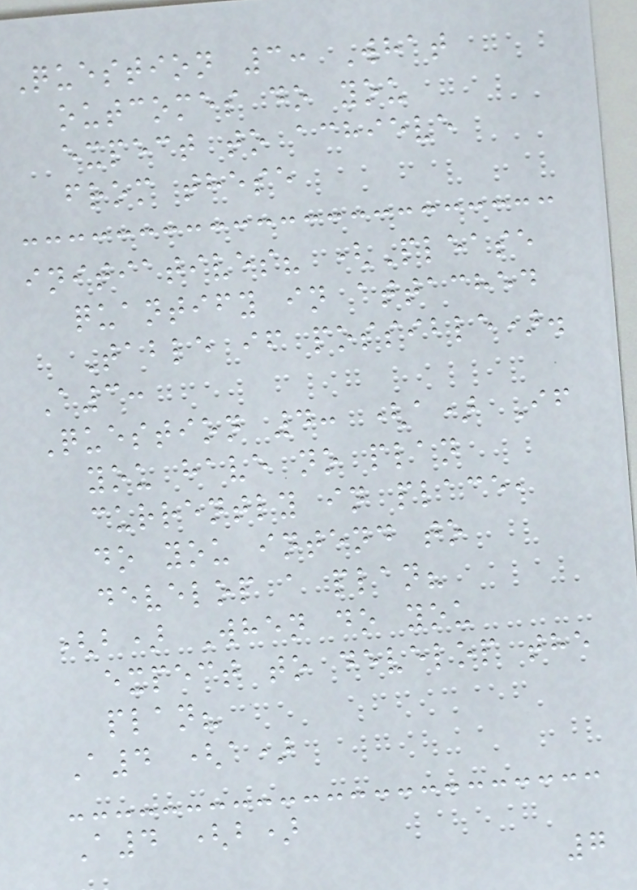Question 3: What
outcomes do you
expect to achieve
from these
initiatives? (Please
quantify in attached
Table if possible).
A3:
Question 4: (a) If
you have no plan
currently in place,
do you intend to
develop a plan?
(b) When do you
expect to develop the
plan?
A4 (a)
A4 (b)
7
